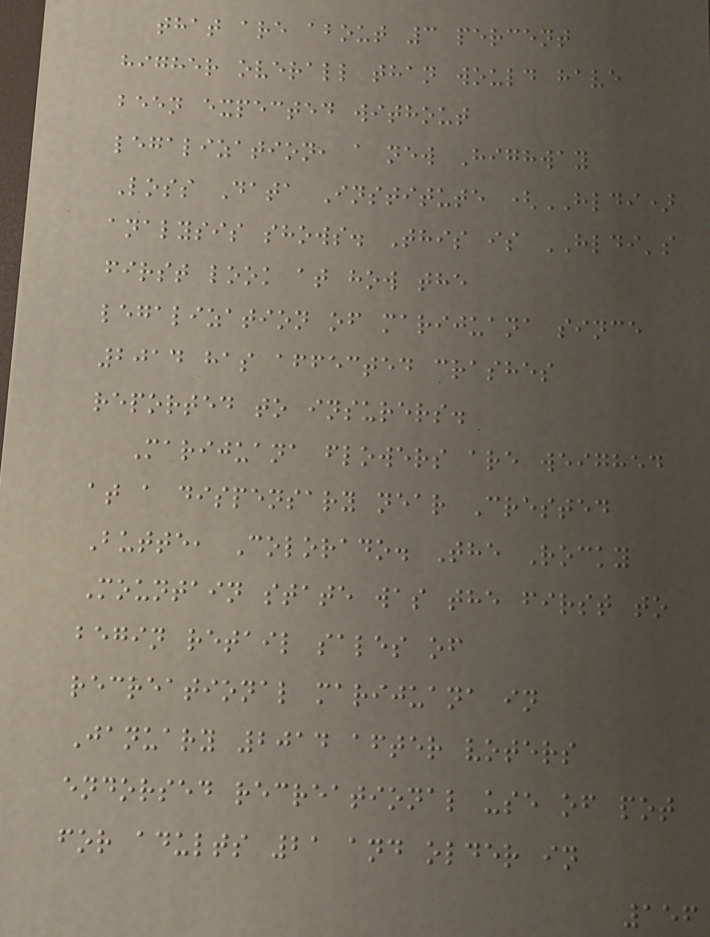that are about 3 percent
higher overall than would have
been expected without
legalization, a new Highway
Loss Data Institute (HLDI)
analysis shows. This is HLDI's
first look at how the
legalization of marijuana since
2014 has affected crashes
reported to insurers.
Marijuana flowers are weighed
at a dispensary near Crested
Butte, Colorado. The Rocky
Mountain state was the first to
begin retail sales of
recreational marijuana in
January 2014 after voters
endorsed recreational use of pot
for adults 21 and older in
156
